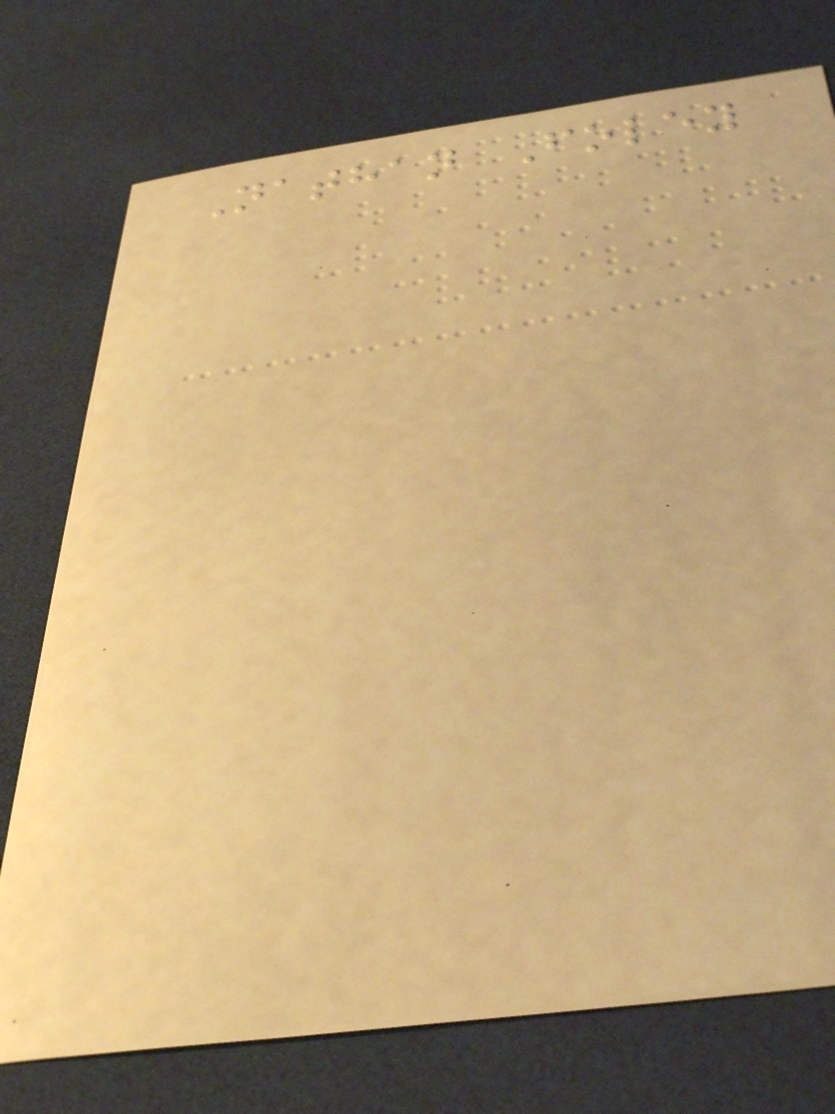Nathan Foley
